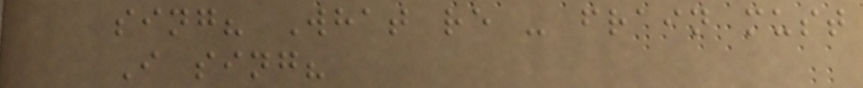sing? What re - frain must
I sing?
